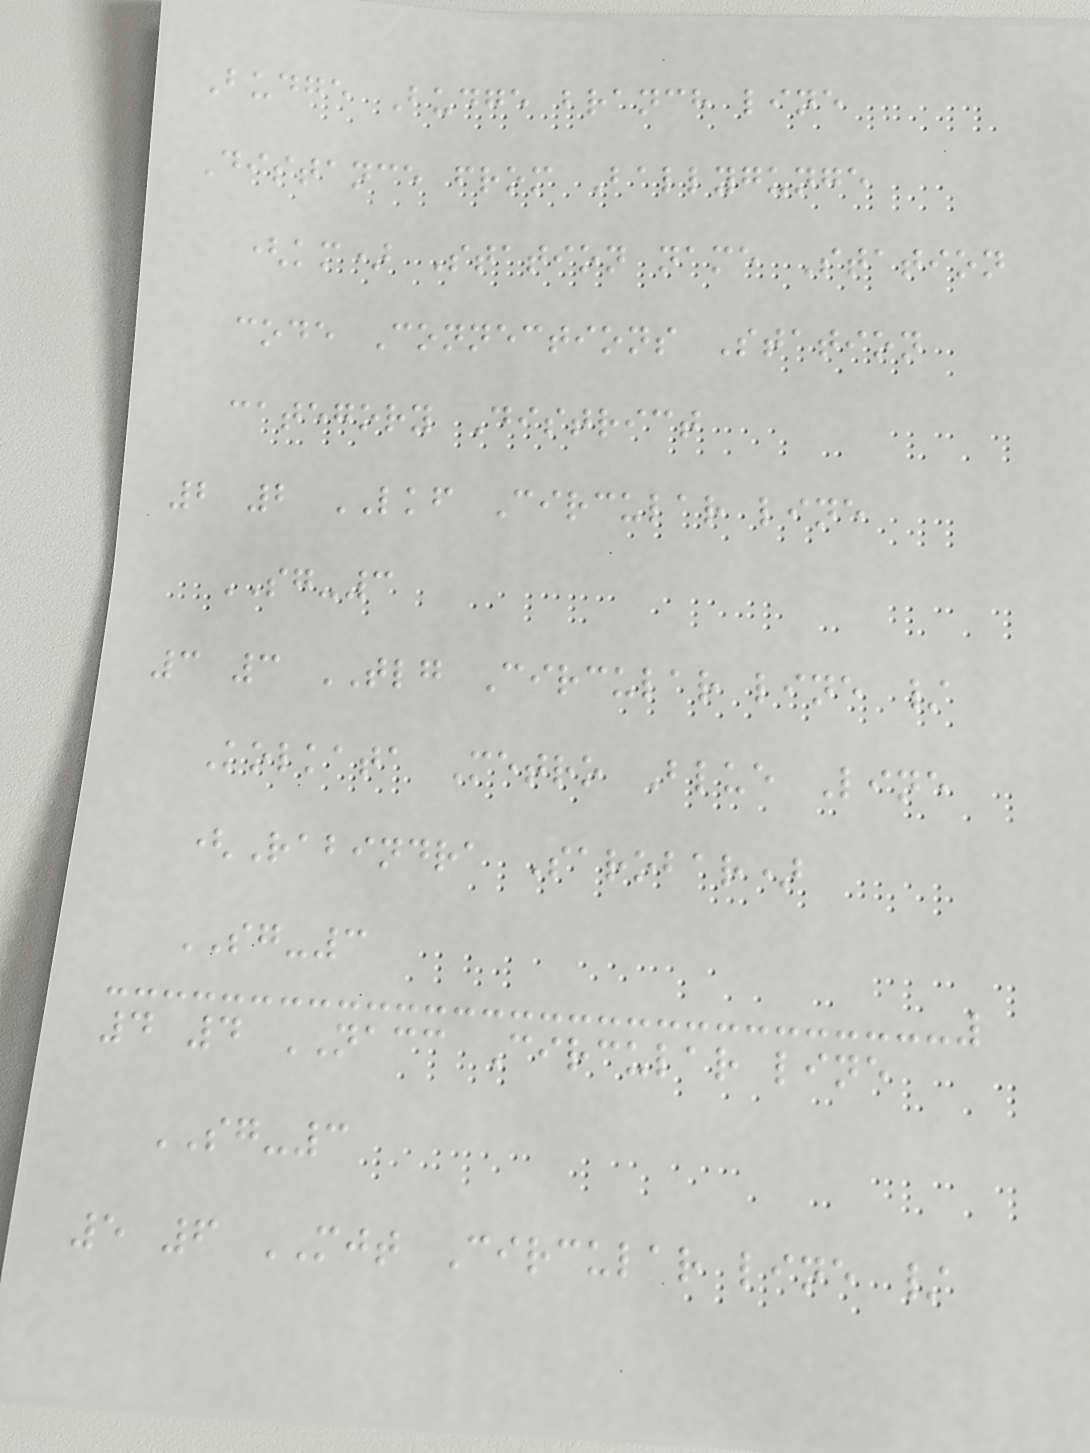Budge Budge branch line
Distance from Ballygunge
(km) Station name Station
code Connections Station
category District
2 2 LKF Circular line
SG-3
3 3 TLG Circular line /
Kolkata Metro Blue Line
(Rabindra Sarobar)
SG-3
4 4 NACC Circular line
SG-3
5 6 MJT Circular line /
